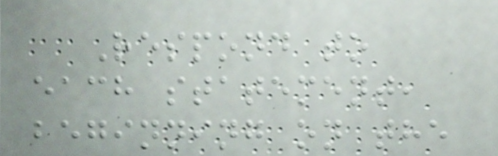Respond to
each statement,
beginning on the
